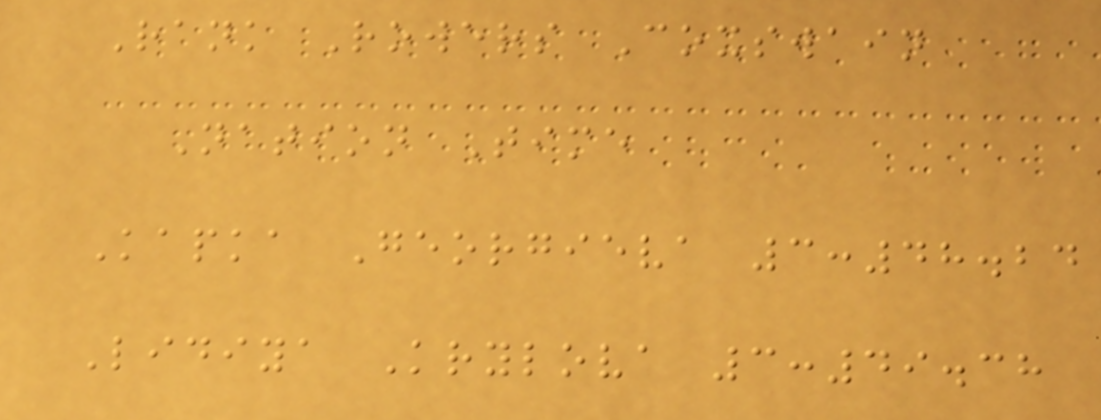Rank Rowers Coxswain
Nation Time
Kapka Georgieva 3:48.24
Lidiya Krylova 3:49.38
